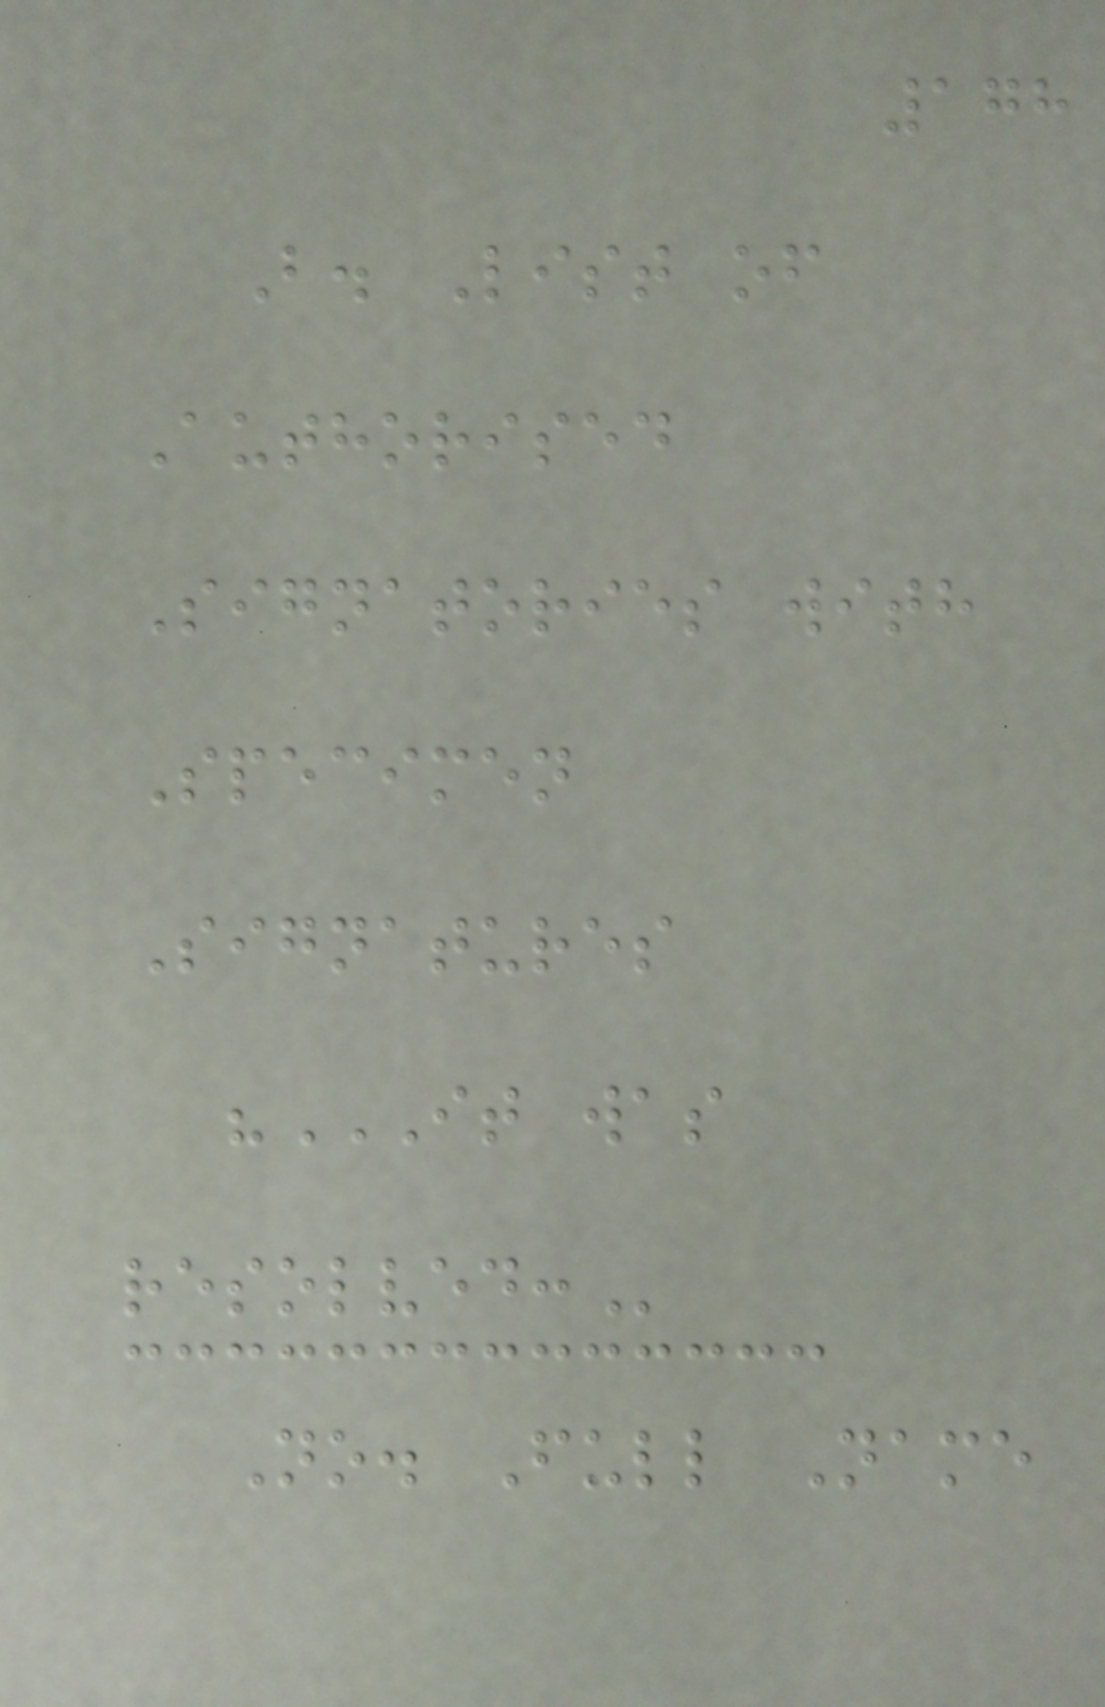178
B. List of
Authorised
Signatories with
Specimen
Signatures
"IT WAS
RESOLVED:
No. Full Name
